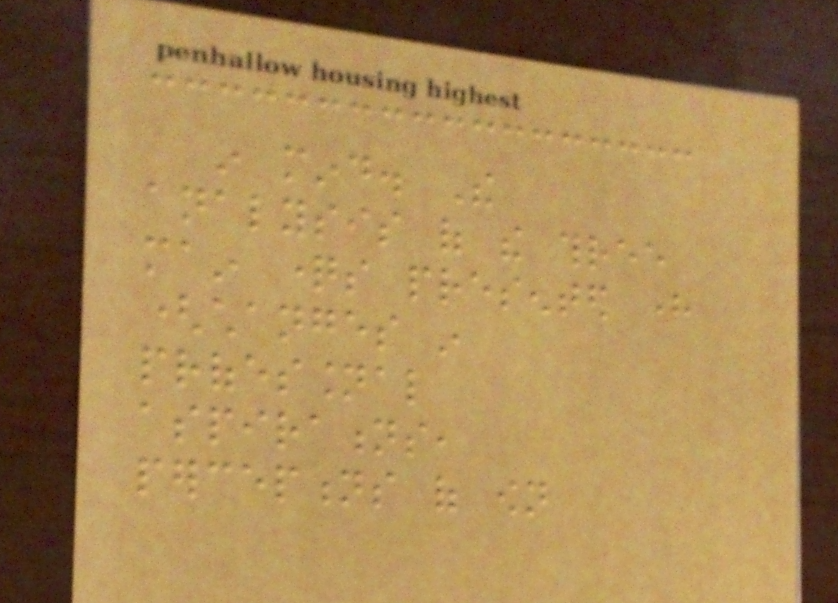in mind. The
analysis of the three
main questions presented here
(changes in
professional
aspirations,
perceptions of own
